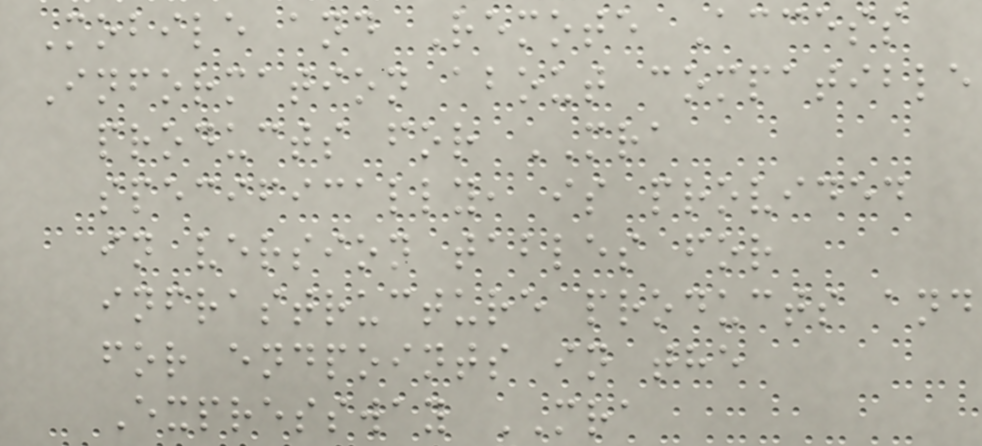Mobile and Remote Access
Information about compatible
products for MRA
specifically, is provided
in version tables for
infrastructure products and
for endpoints in the
Expressway MRA
